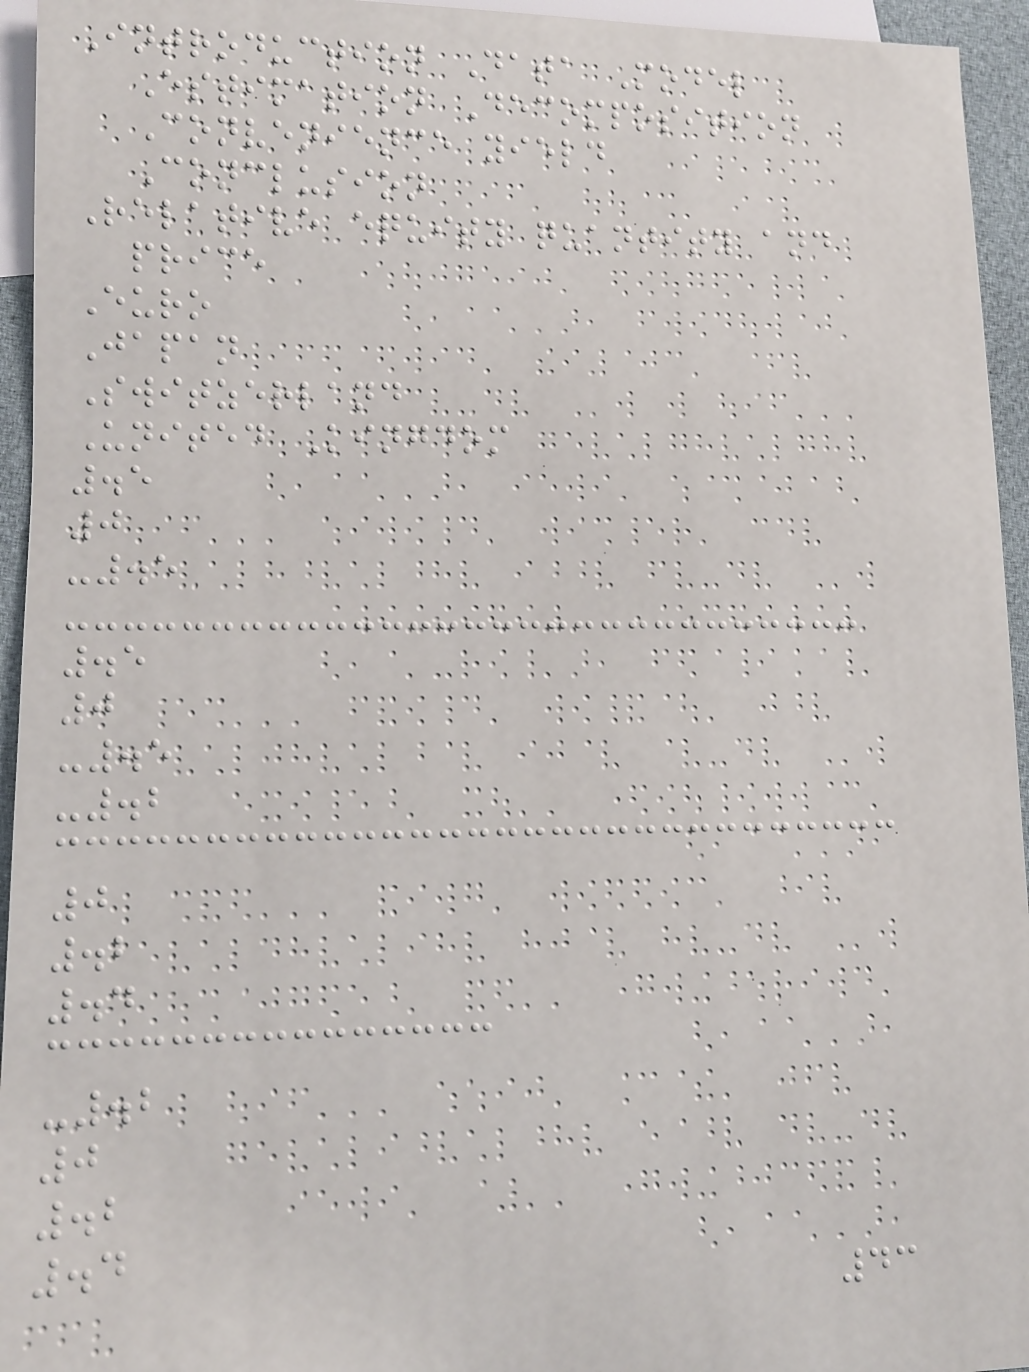Introduction Data Model
Estimation Decomposition
Convenience yield
Conclusion
Relative equity quantity and
price
Euro
Japan
Switzerland
United Kingdom
.5
0
-.5
.5
0
-.5
-.2
0
.2
.4
-.2
0
.2
.4
43
